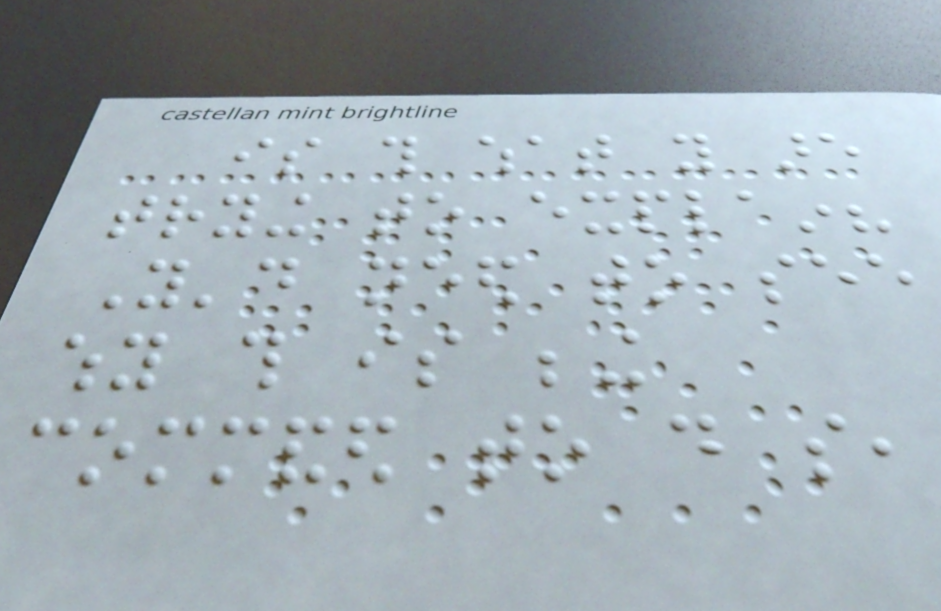is this what you are
trying to explain?
You'd need to see
why this is being
commanded to do so,
